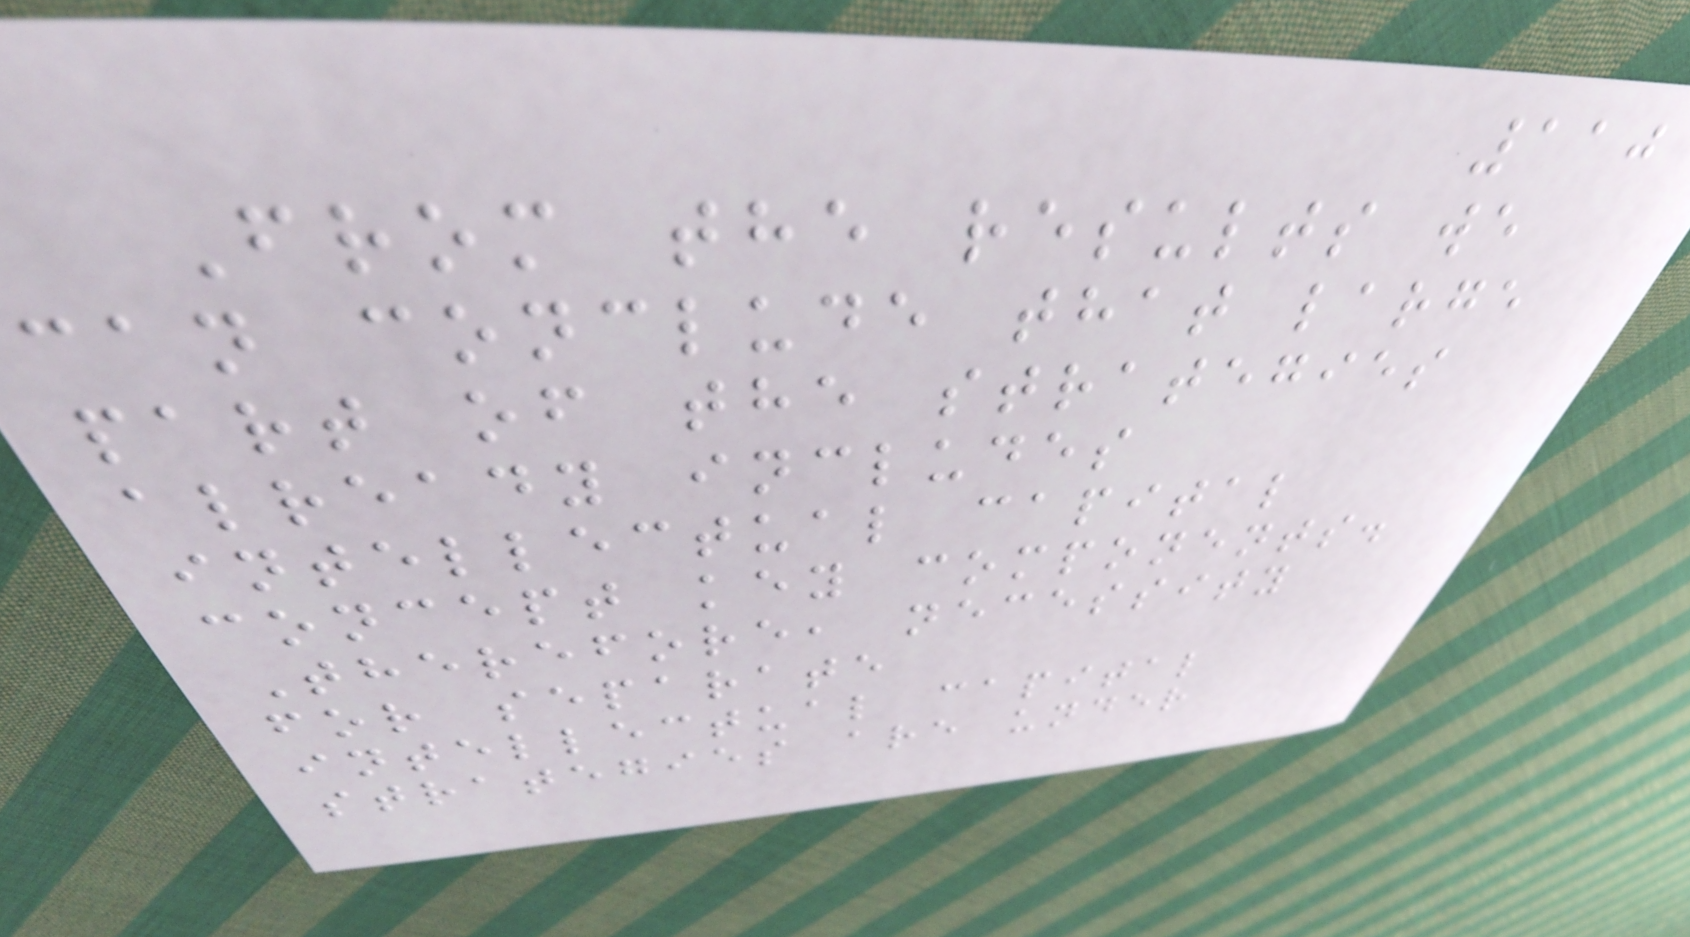110
From the results we
can conclude that large
part of the strategies
already includes
intellectual capital
concept key components.
Therefore, necessity
for separate
intellectual capital
strategies are under
